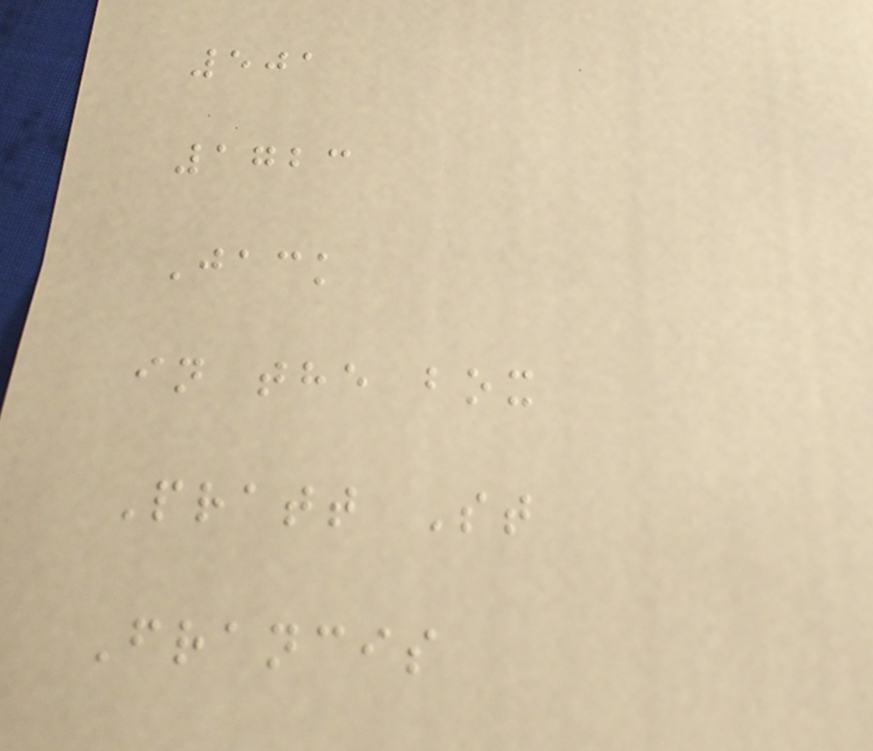501
1723
Jack
in the box
Pratt St
Francis
